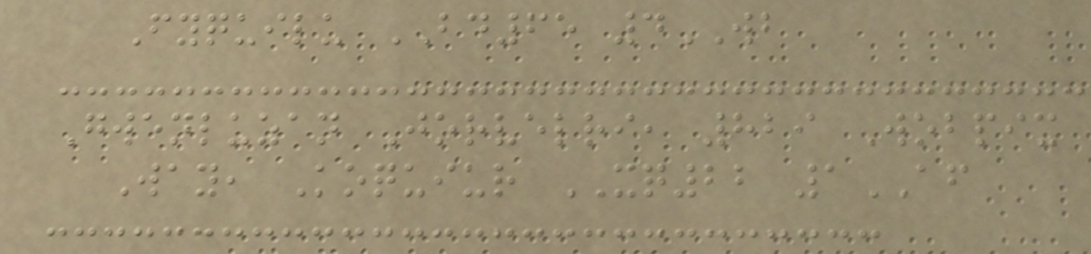Fyquilu BD65 4WB
Gwenluzan Jorvelri, 829 Wobpix
Way, Koquiur XQ22 1AF
